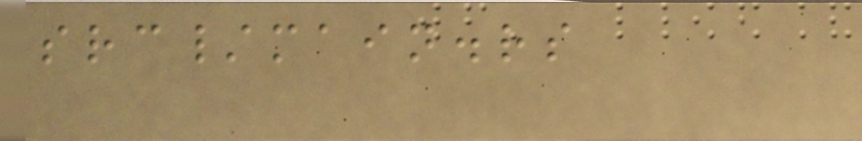src/main.rs
